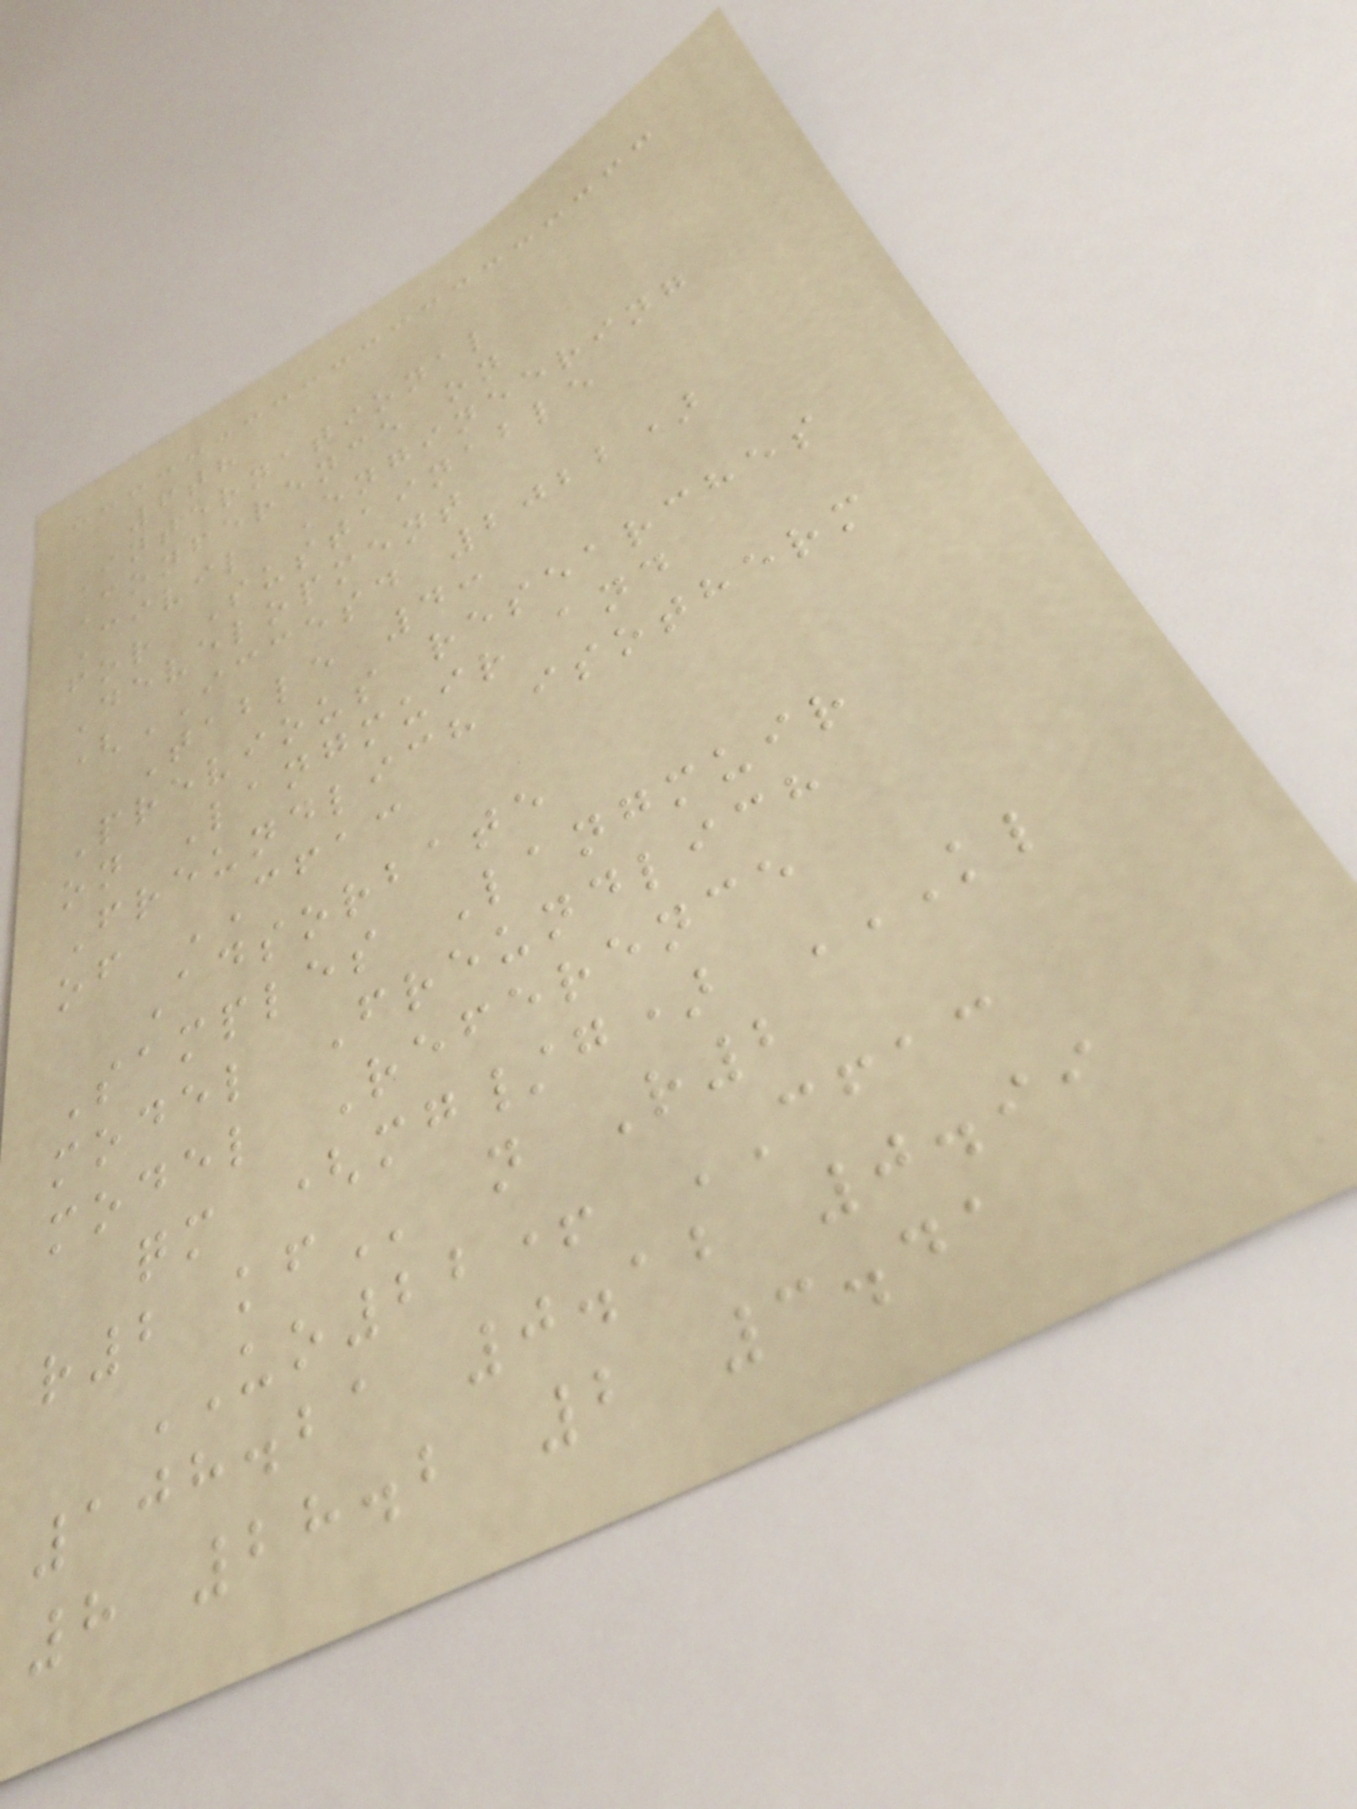6th
International
Conference on
Civil Engineering
for Sustainable
Development
(ICCESD 2022)
Table 4:
Previous researches
on Langmuir and
Freundlich isotherm
of CFAC
Adsorbate
Samples Langmuir
model Freundlich
model Reference
qm (mg/g) KL
R2 KF n R2
UO22+ CFAC
108.21 0.12 0.99
8 28.2 2 3.41
